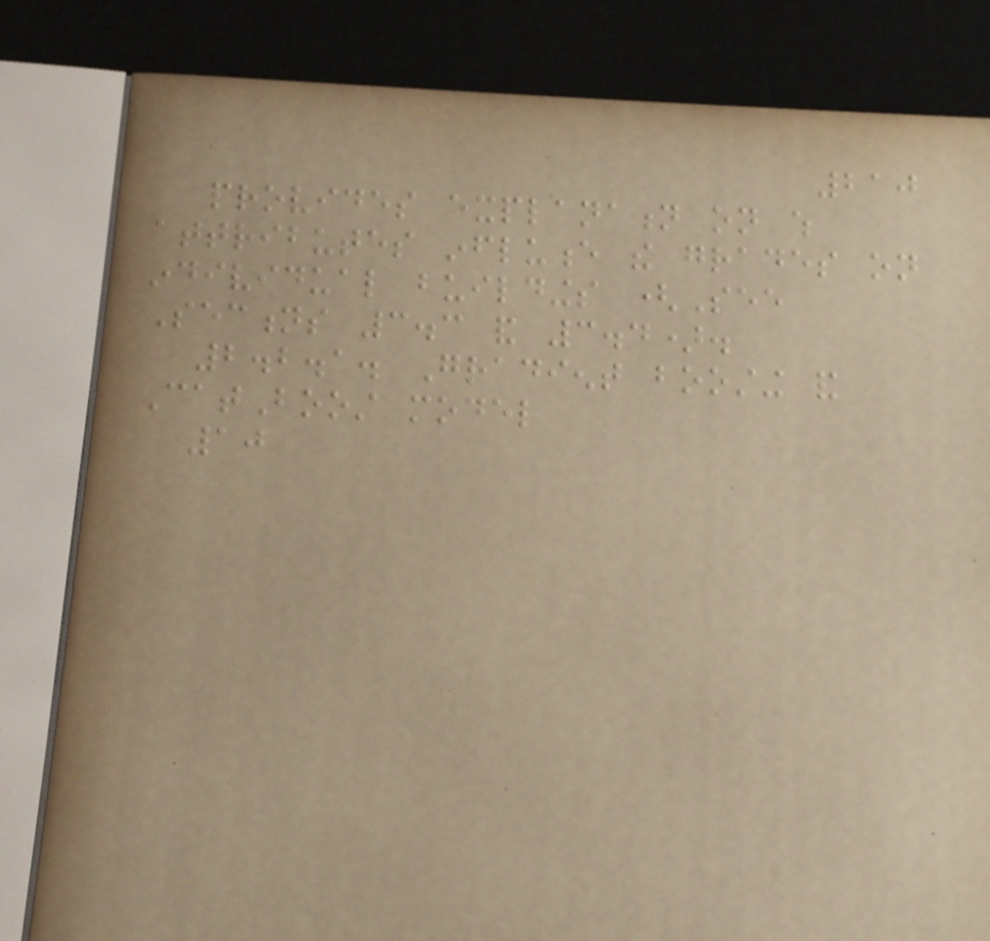210
provides explanation on which
attributes influence the grades on
individual buildings (See
Sections 3.3 and 3.4).
2.2.1. Gradient boosting and
CatBoost model
10
